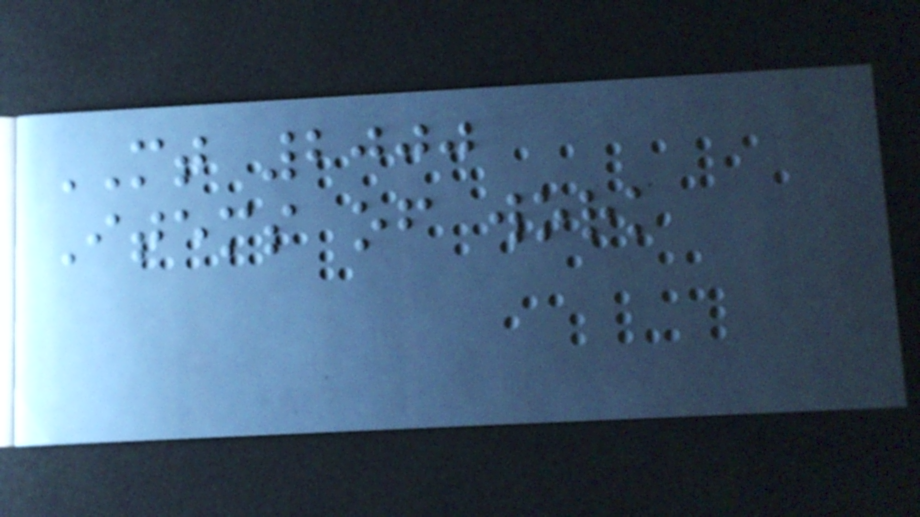MT 2000
Items of work
